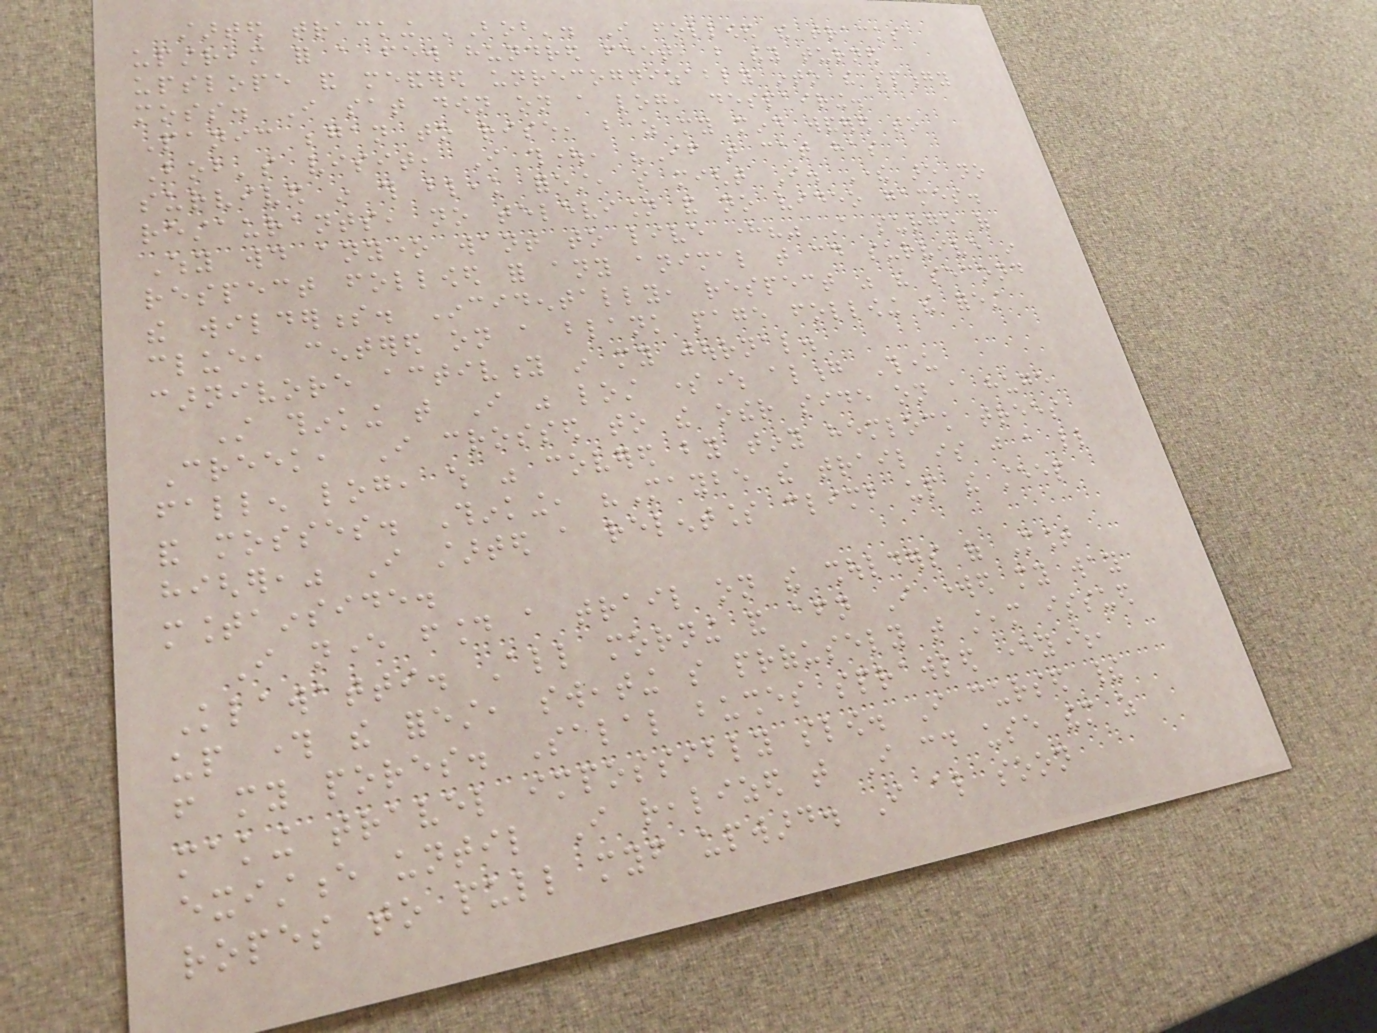started tracking 'Bob'. I followed the tracks
upstream for a few hundred feet, but they turned
upslope and meandered unrecognizably into the spongy
moss. I sat down on a log, despairing.
Panic began to rise, but as my mind wandered to
Bob's visit, I thought, "If that cat has
survived in this bleak forest, so might I. There are no
restaurants, no television and no video games.
Why would anyone want to live here?" A surge of
respect followed for any animal that could survive in
the wilderness. Incidentally, respect was the second
clue, centered on a blank page following the forest
carnivore activity in my journal.
Still thinking that I was lost somewhere along Thunder
Creek, I crossed to the other side on a huge
fallen log, which was covered by tiny hemlock trees
and mosses. Thinking, "Maybe the trail is just a little
higher," I started a relentless climb up the steep
mountainside.
I never found a trail on the shoulders of Mount
Klawatti. All morning and afternoon I worked my way
up through the forest, sweating so profusely that steam issued
from my pores. Salal bushes sprawled everywhere,
making travel impossibly slow. I cursed their
existence until I realized that I could use them as
ropes to pull myself upward. I also soon
